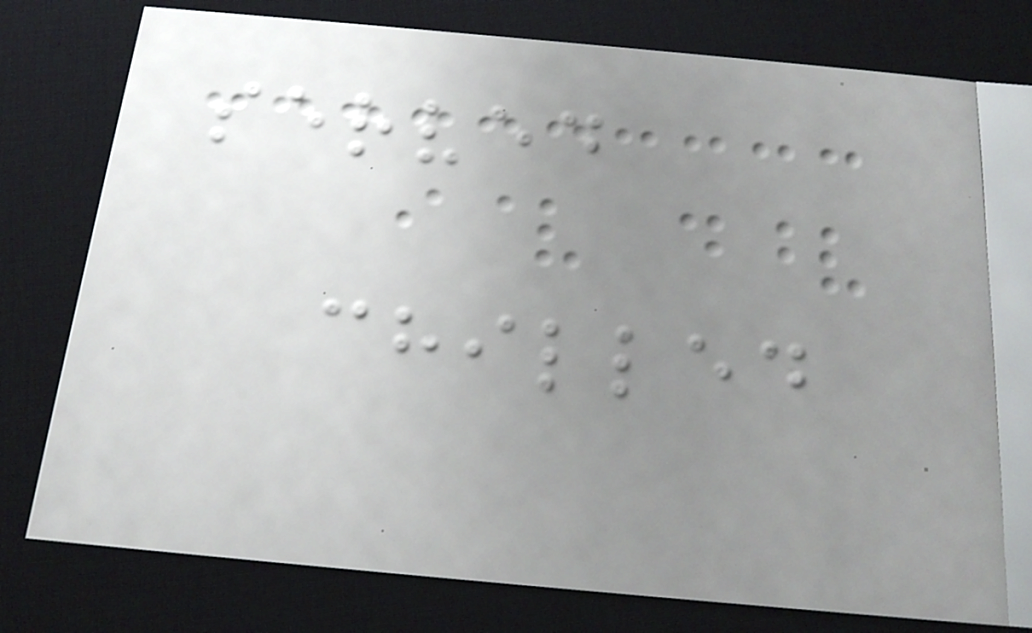served
chilled
